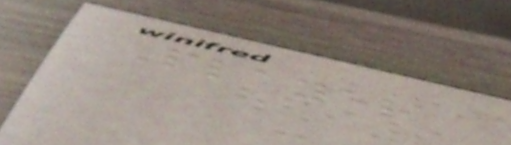Player
